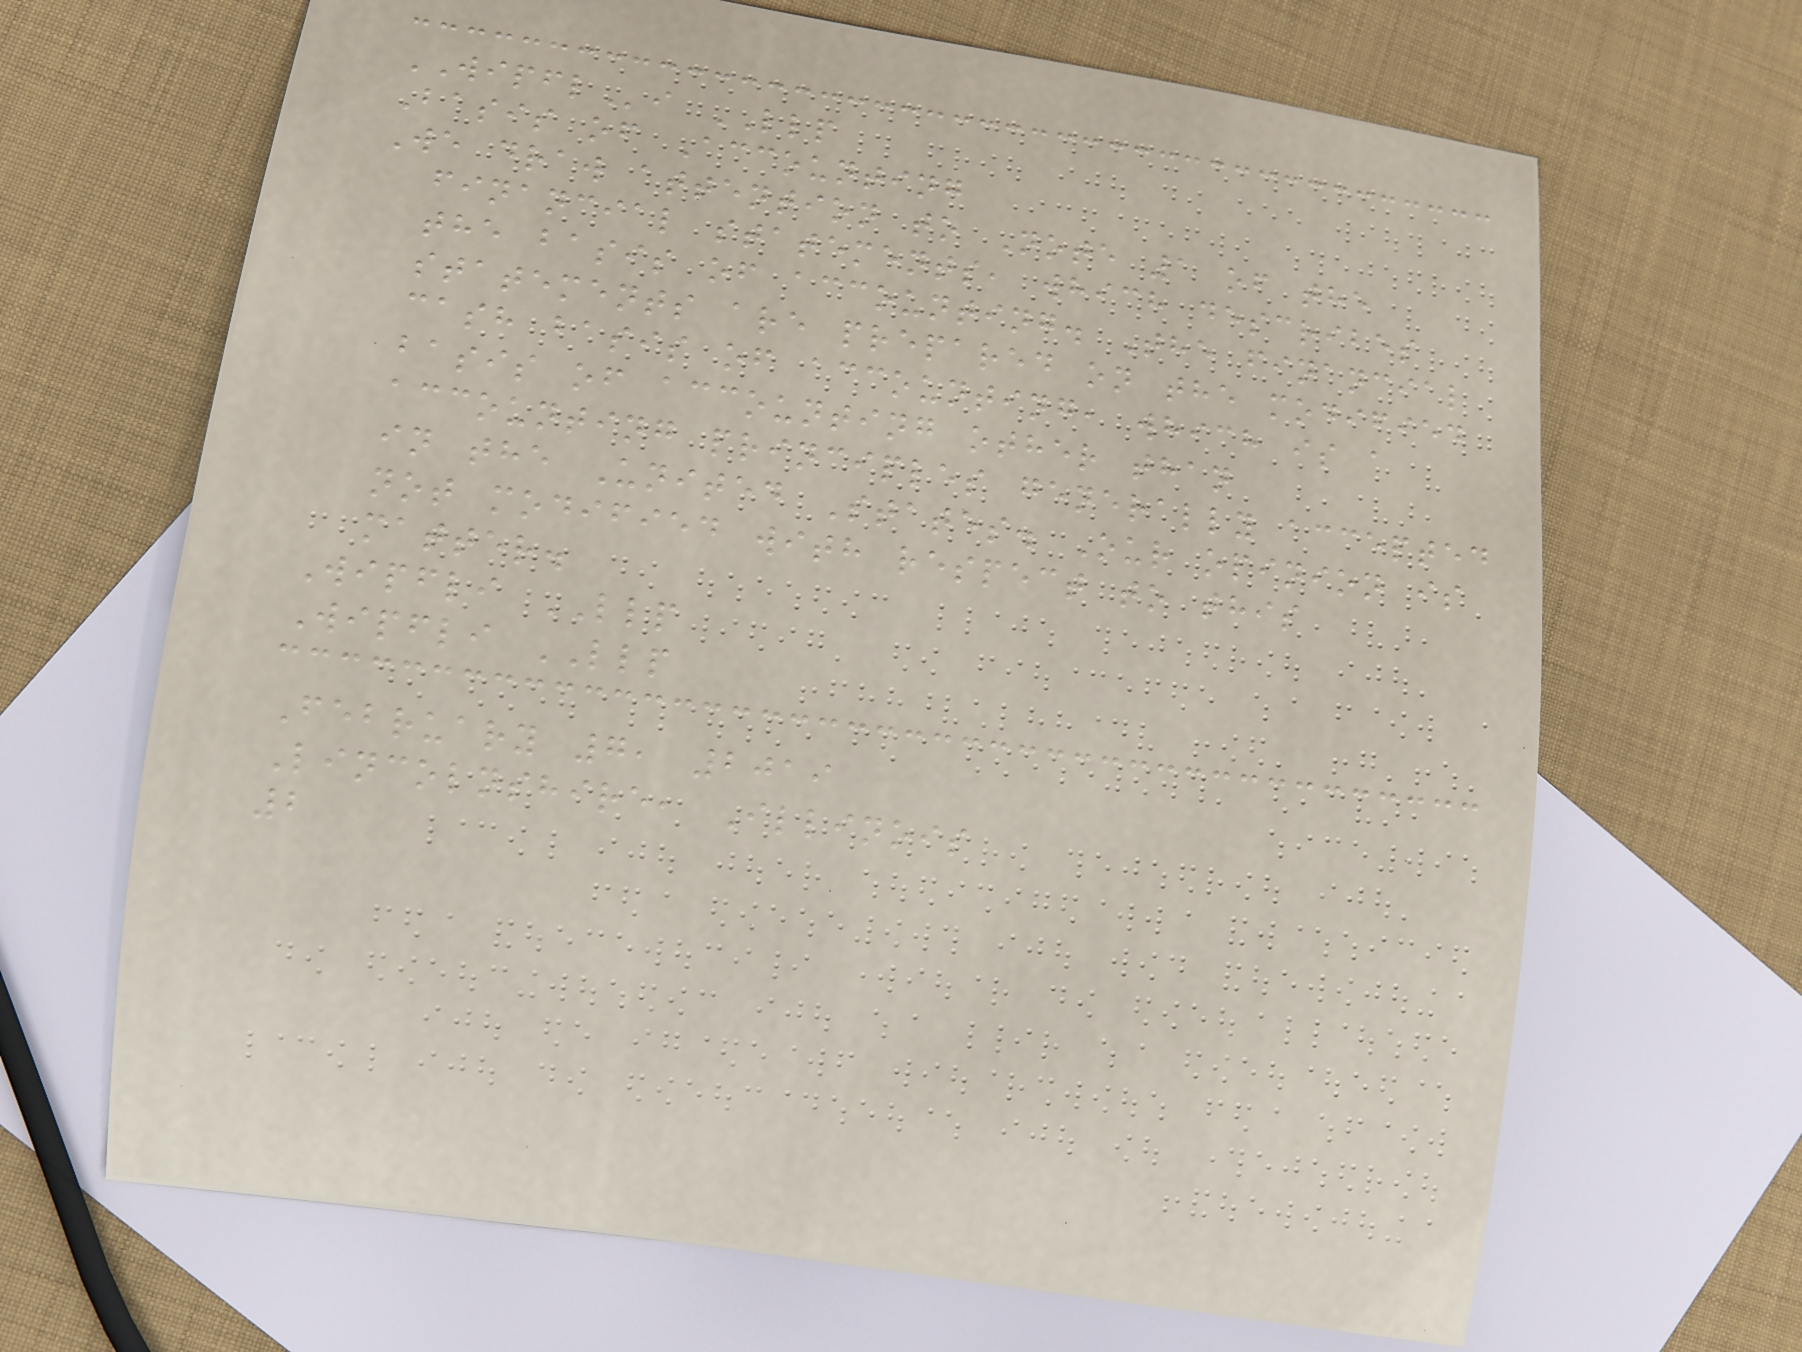WIPFLi LLP
Basis of Accounting
We draw attention to Note 1 of the
financial statements, which describes
the basis of accounting. The financial
statements are prepared on the modified
cash basis of accounting, which is a
basis of accounting other than
accounting principles generally accepted
in the United States. Our opinion is
not modified with respect to this
matter.
Wipfli LLP
Wipfli LLP
February 7, 2019
Lincolnshire, Illinois
2
